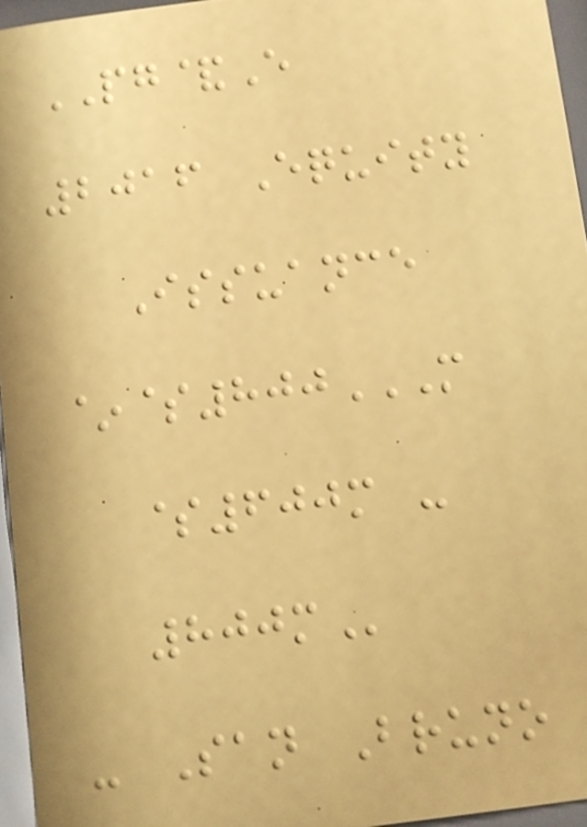PG&E
2016 Equity
Issuance
~$800M
$600M -
800M
- San Bruno
